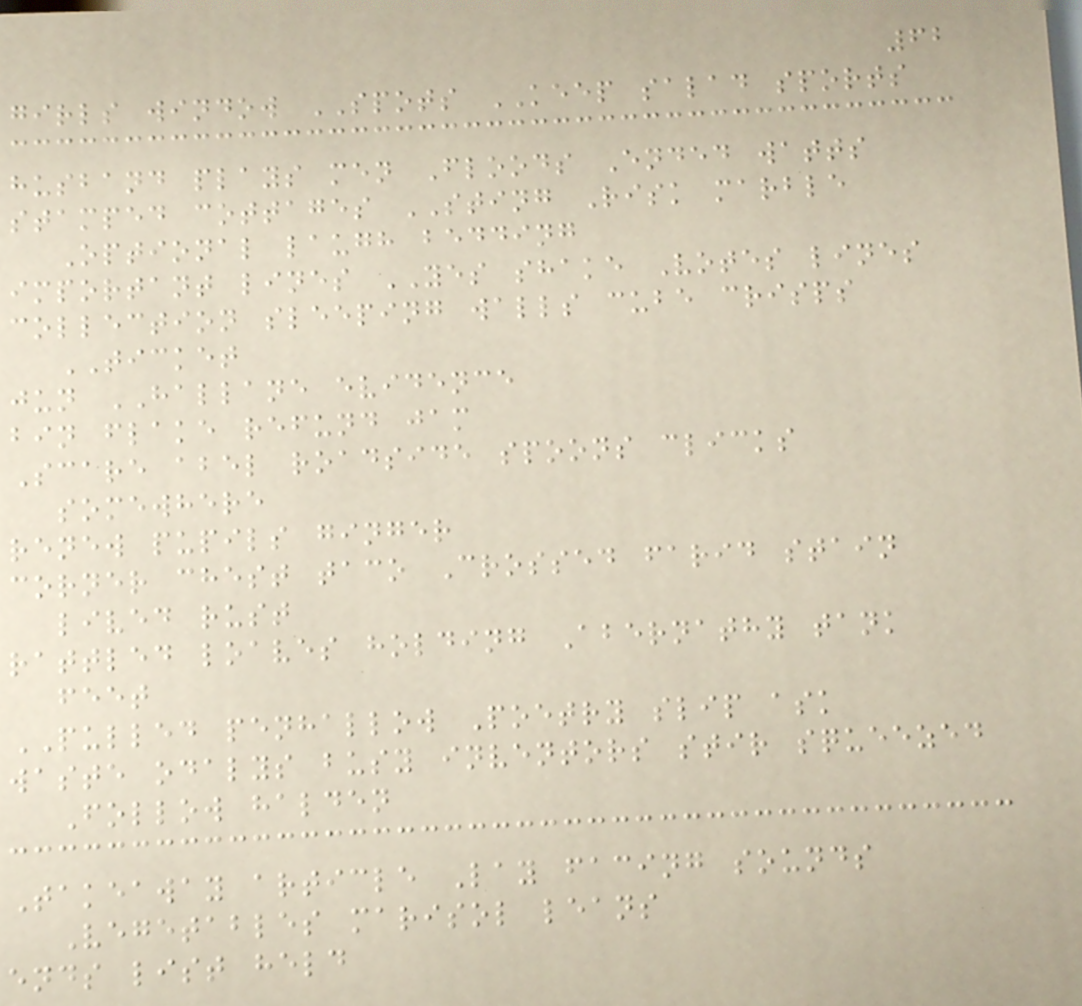62
girls window SPOTS KEEP salad sports
husband plays men Floods Ended watts
stamped cottages STING Risk marble
Optional laugh bedding
important lines YES shake Votes lines
collection sleeping walls cube crisps
TICKET
jun HALLANE evidence
bin flake refund jam
Scare abel roadside spoons clicks
somewhere
renew pupils ginger
corner chest taco Crossed farid stain
lived rust
rattled loaves holding Abernathy tank
feet
PULLED penhallow Poetry slip ask
waste odalys busy inventors stir squeezed
Follow halden
Takeaway article Lay facing sounds
Vegetables marisol leans
ends list held
